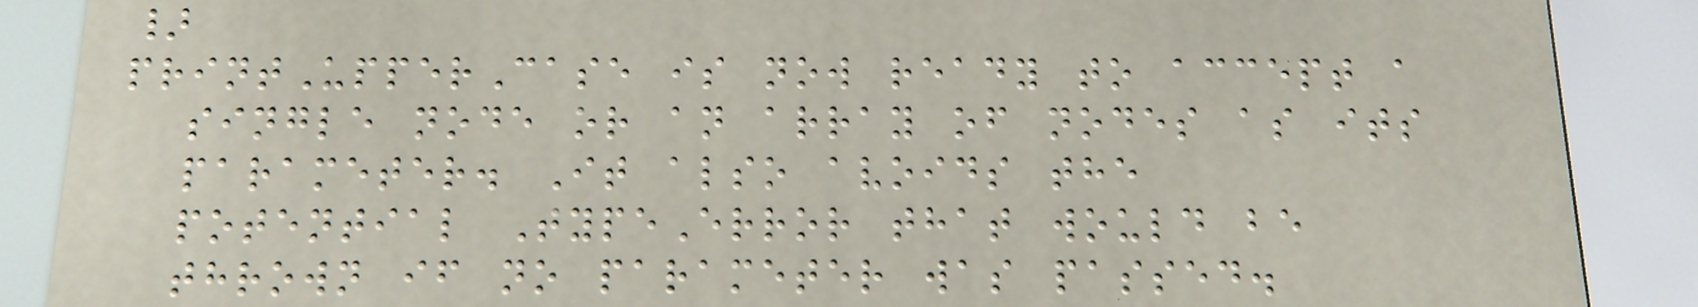}
printUpperCase is now ready to accept a
single node or an array of nodes as its
parameter. It also avoids the
potential TypeError that would be
thrown if no parameter was passed.
